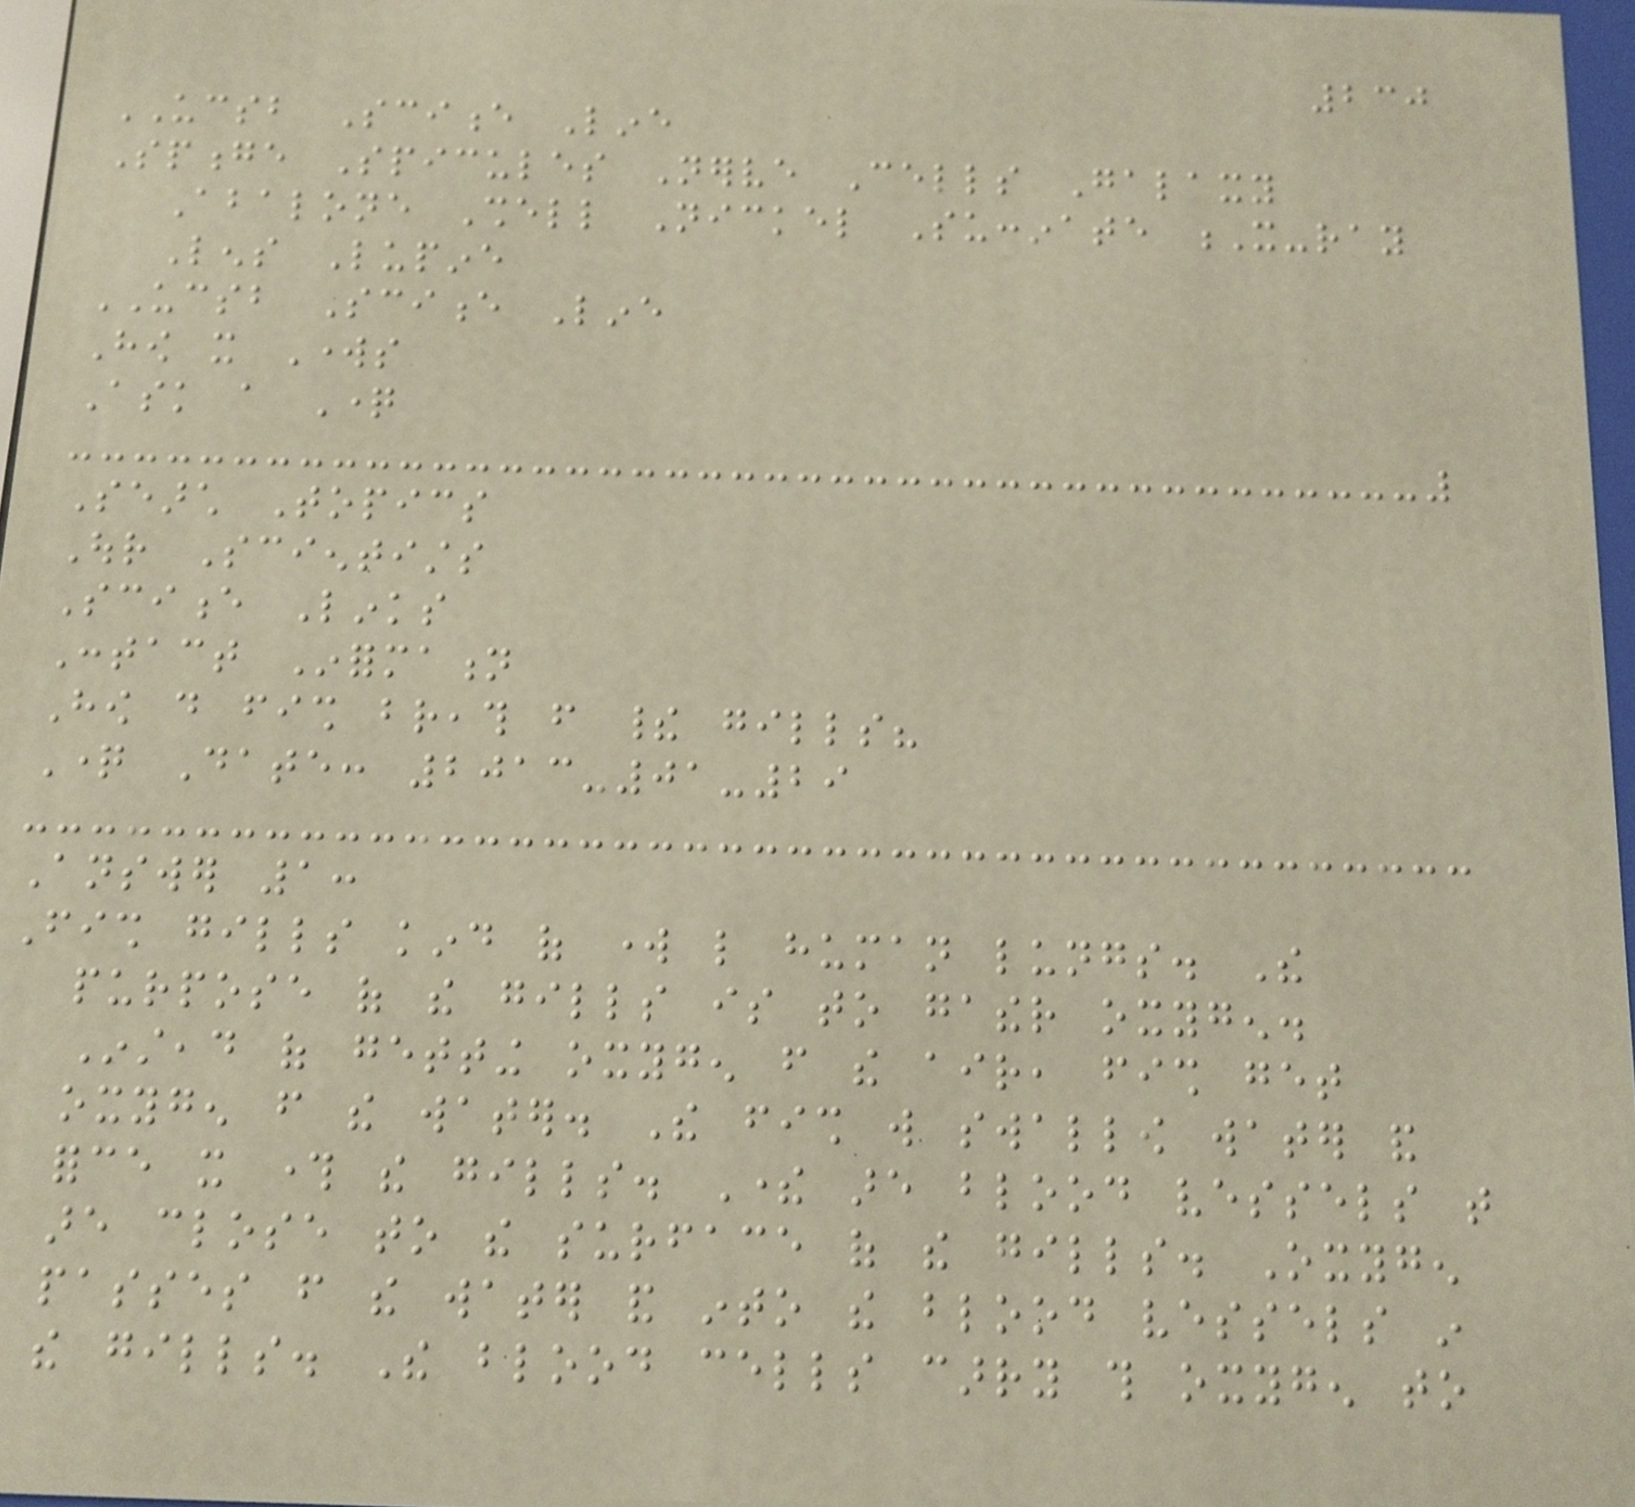230
UCSB Science Line
Sponge Spicules Nerve Cells Galaxy
Abalone Shell Nickel Succinate X-ray
Lens Lupine
UCSB Science Line
How it Works
Ask a Question
Search Topics
Our Scientists
Science Links
Contact Information
How do fish breath from their gills?
Question Date: 2013-01-29
Answer 1:
Fish gills kind of work like human lungs. The
purpose of the gills is to gather oxygen.
Instead of getting oxygen from the air, fish get
oxygen from the water. The fish will swallow water and
force it through the gills. There are blood vessels that
are close to the surface of the gills. Oxygen
passes from the water and into the blood vessels in
the gills. The blood cells carry this oxygen to
